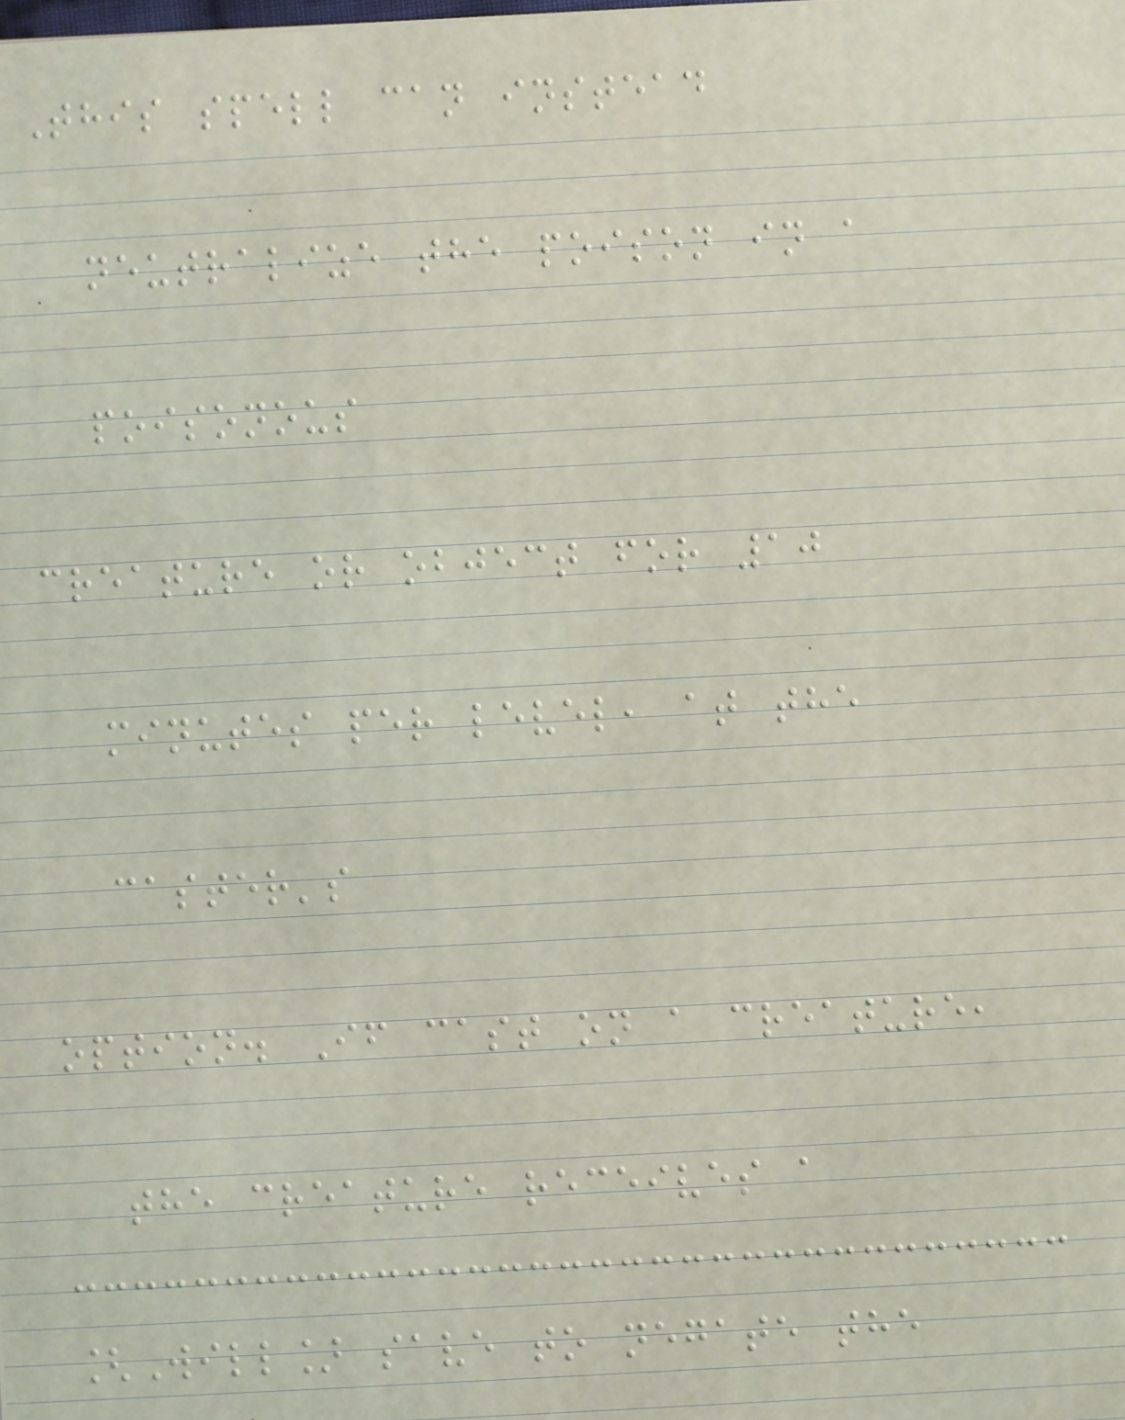This spell can instead
neutralize the poison in a
poisonous
creature or object for 10
minutes per level, at the
caster's
option. If cast on a creature,
the creature receives a
[Will] save to negate the
